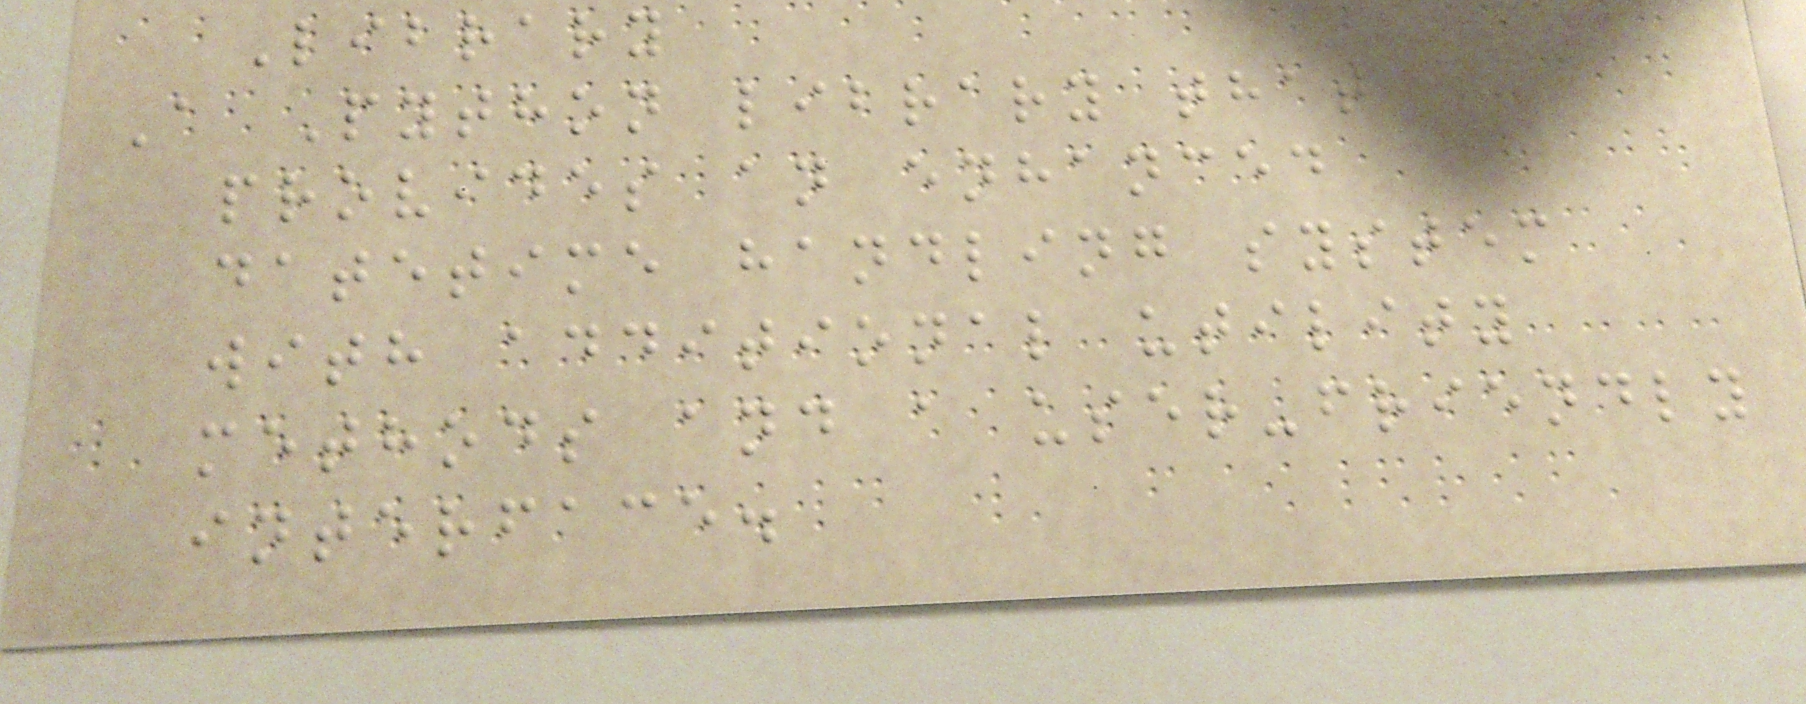Library
A Python library that
provides an enhanced
datetime handling system
with additional utility
methods and a user-friendly
interface.
